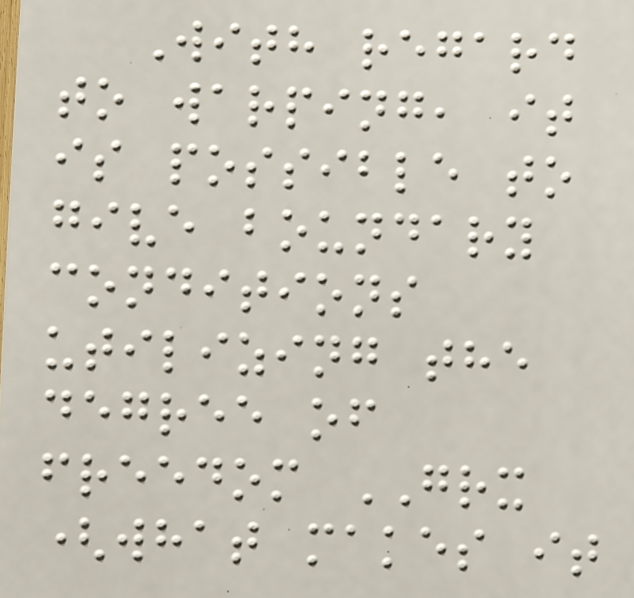With regard
to warping, it
is possible to
give boundary
conditions
utilizing the
degree of
freedom GRX
(what makes it
